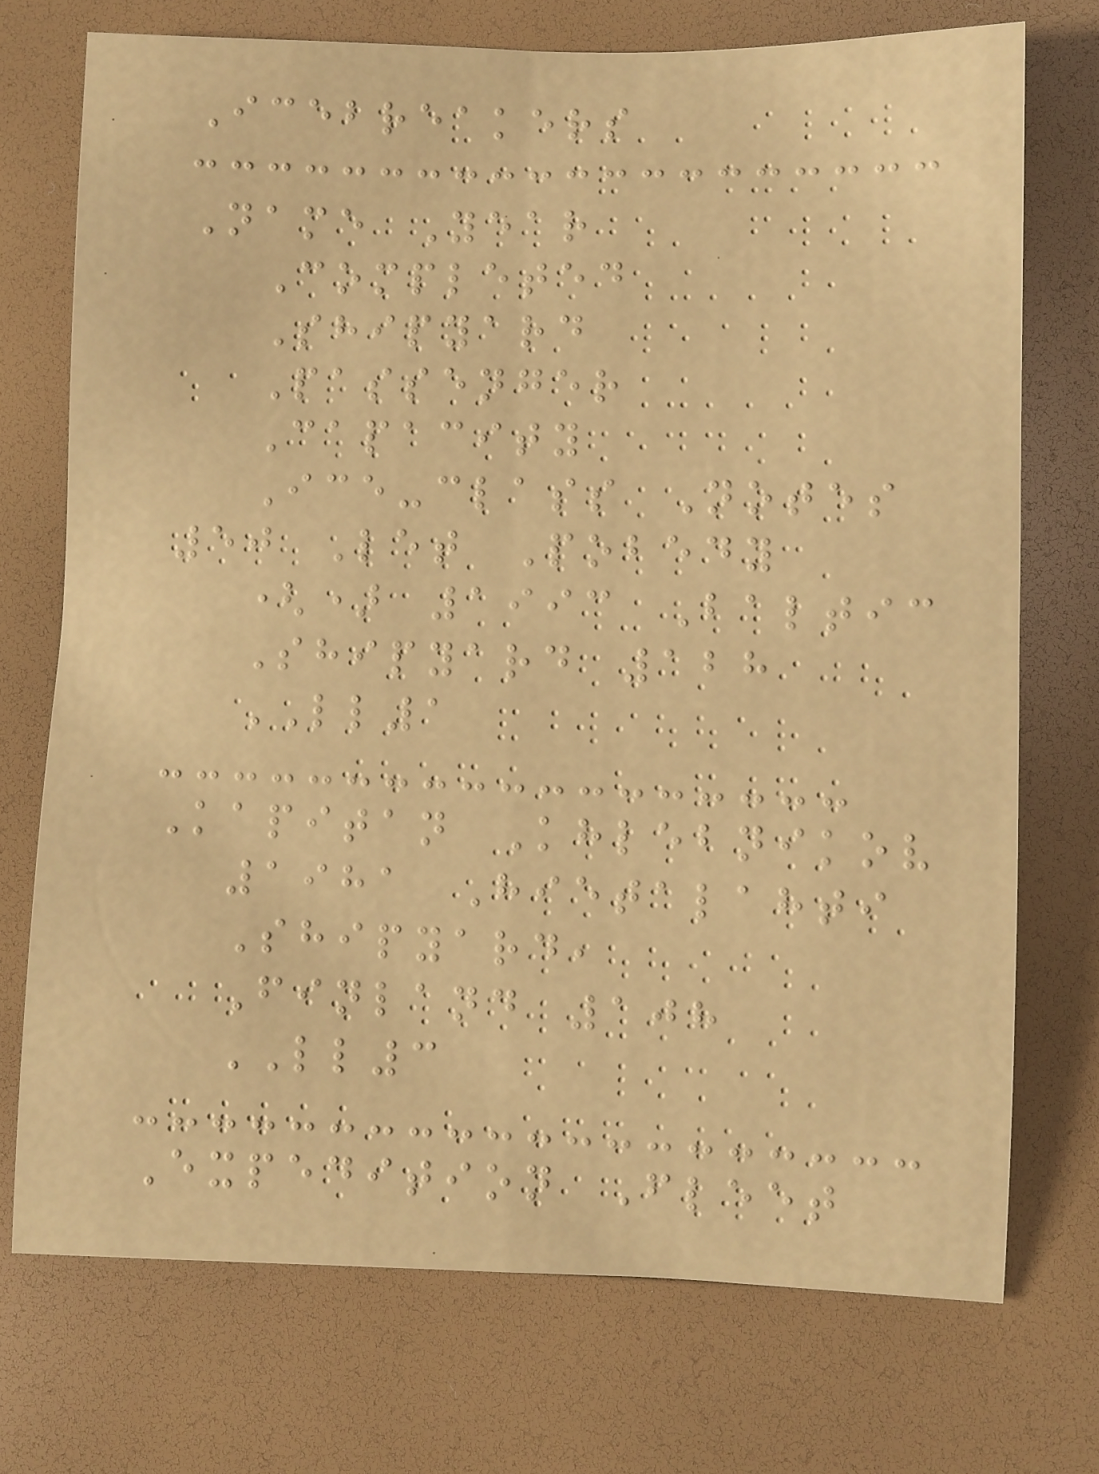Icebreakers
Name Year
Completed
Shipyard
Passenger
Capacity
Ice-class Notes
50 Let Pobedy
() 1993 Baltic
Shipyard 128
LL1
Kapitan Khlebnikov
1981 Hietalahti
Shipyard,
Finland 108
LL3
Expedition Fleet
